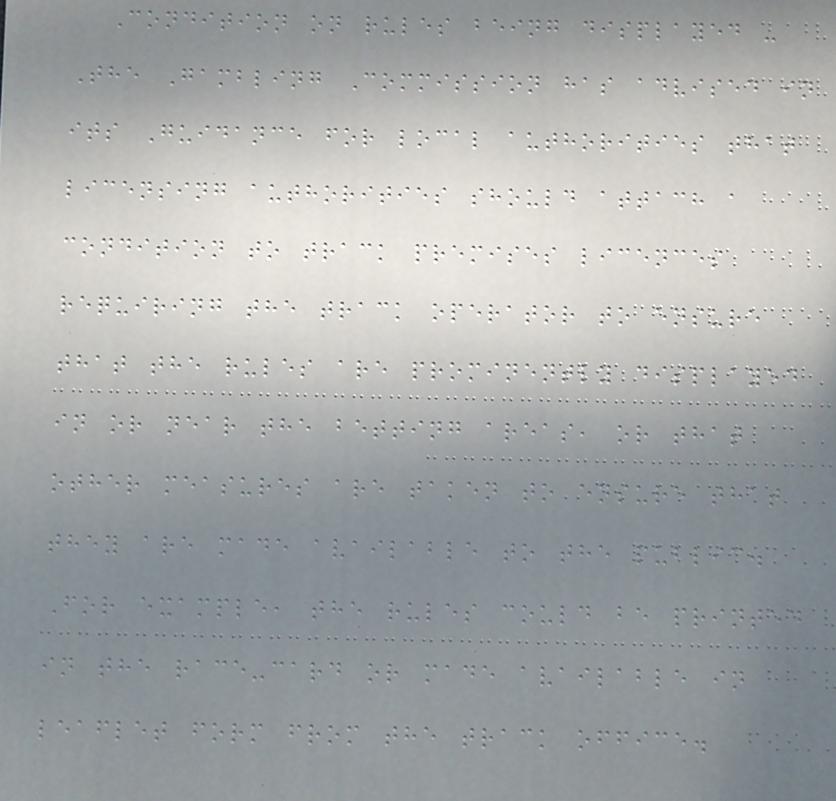Condition on rules being displayed -
The Gambling Commission has advised in
its Guidance for local authorities that
licensing authorities should attach a
condition to track premises licences
requiring the track operator to ensure
that the rules are prominently displayed
in or near the betting areas, or that
other measures are taken to ensure that
they are made available to the public.
For example, the rules could be printed
in the race-card or made available in
leaflet form from the track office.
